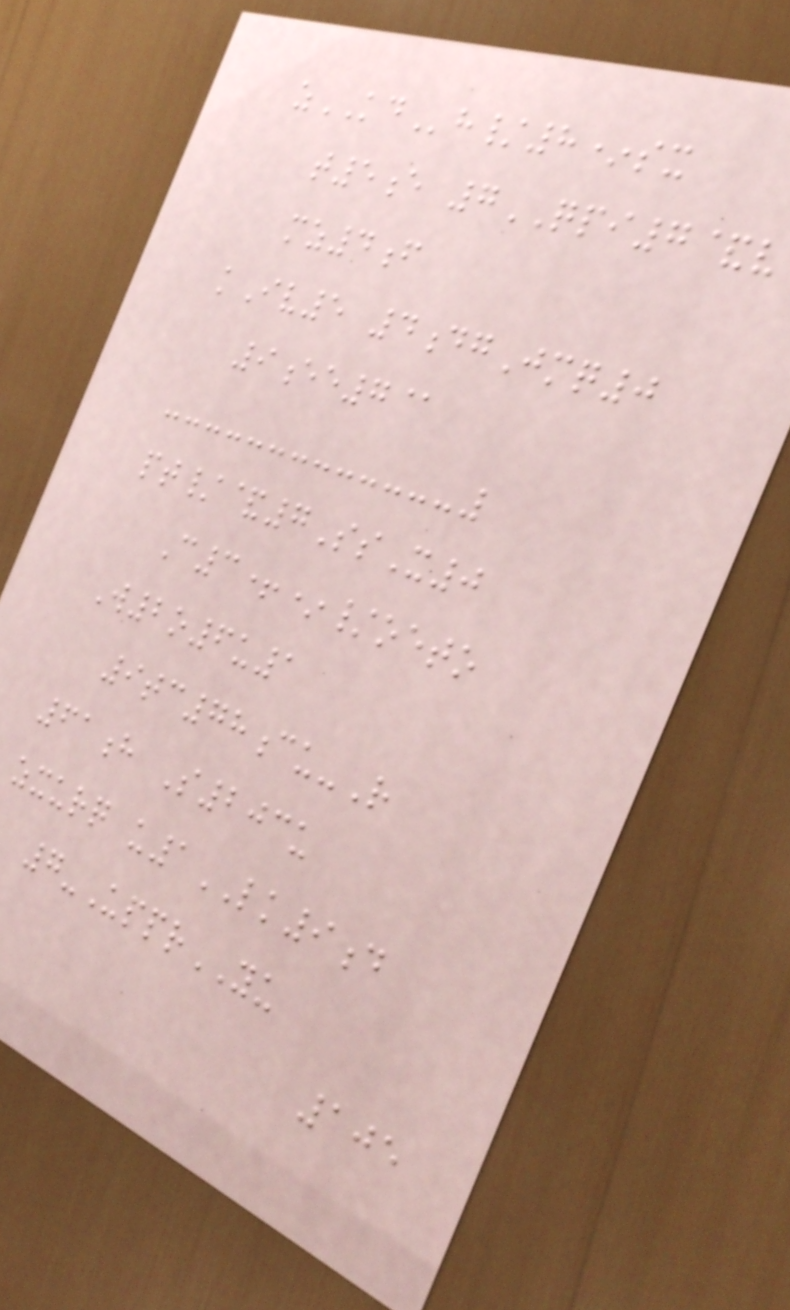zKDh/8*sx
t5e 7QPI7&v
mz4f
kIv5 4dgJmq0
9ee7@
pt/&7SsX0
C3+*/oeto
W2o6u1
9tc78cu-R
61h S203u
zxurq u1LK9d
7-UpprYU
105
